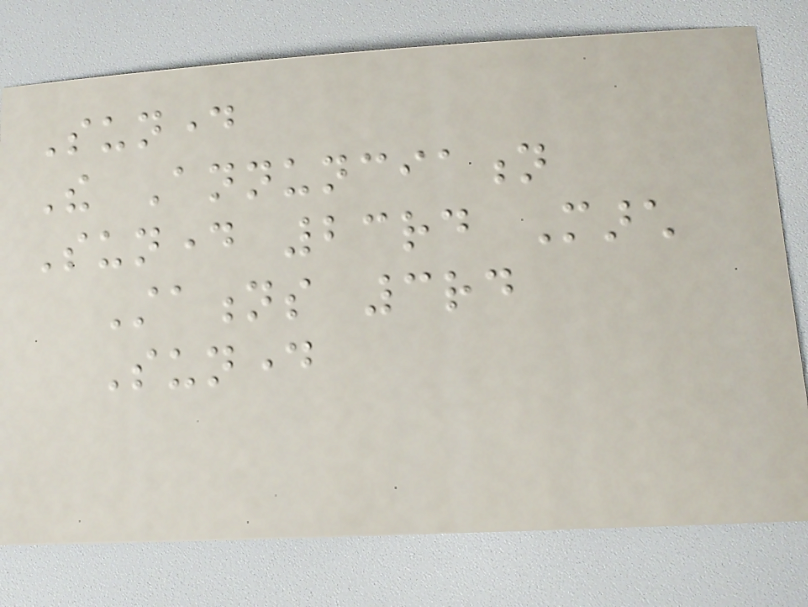Sunday
The Annunciation
Sunday 23rd March
Stations 3rd
Sunday
